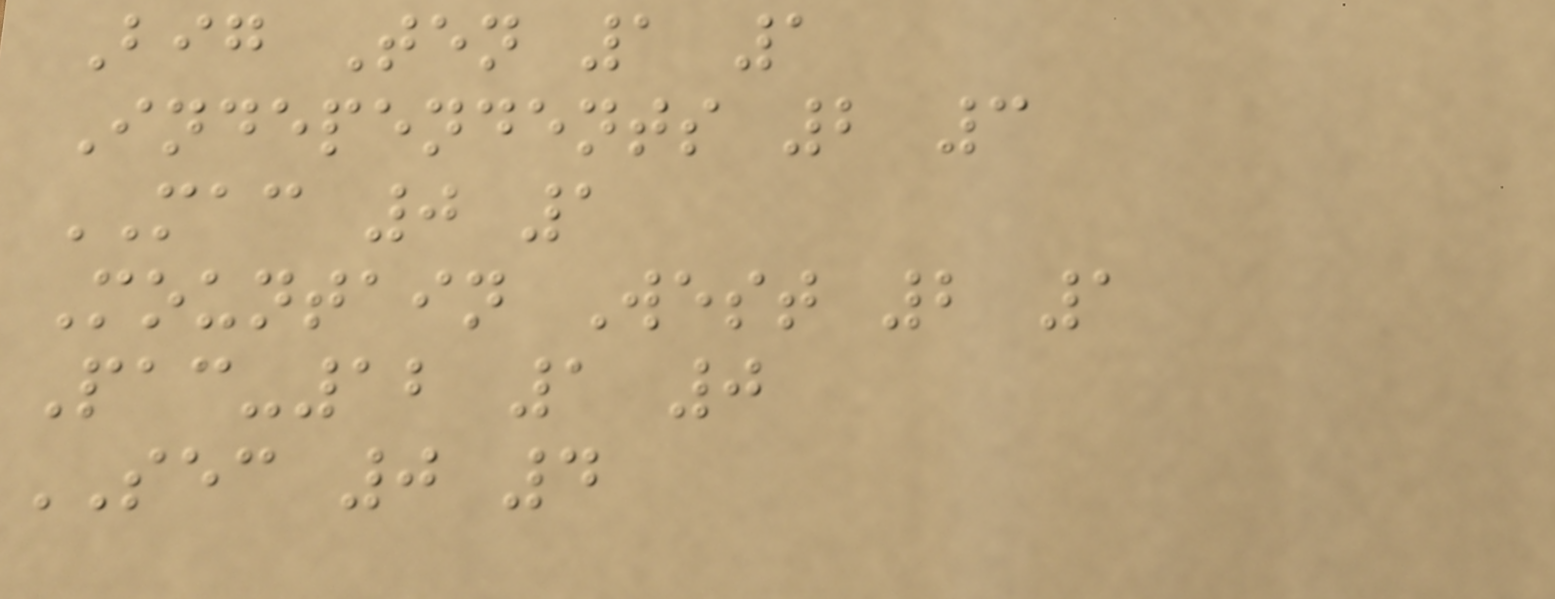Big Ten 1 1
Independents 2 3
MAC 0 1
Mountain West 2 1
Pac-12 1 0
SEC 0 4
